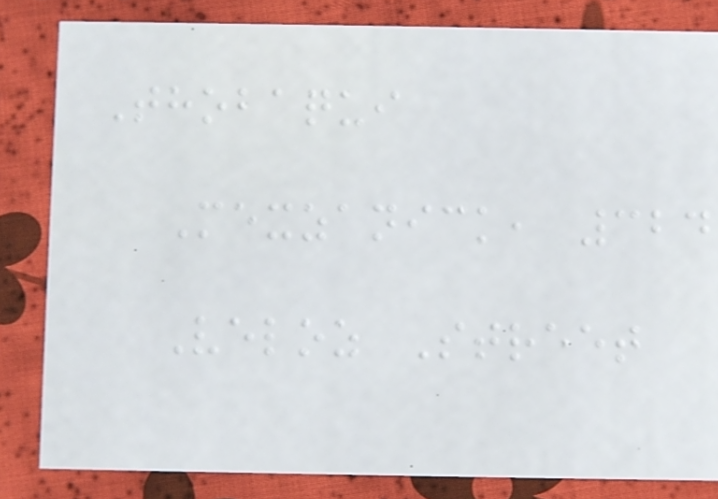Thobaqui
Mexzanick, 324
Veloz Street
